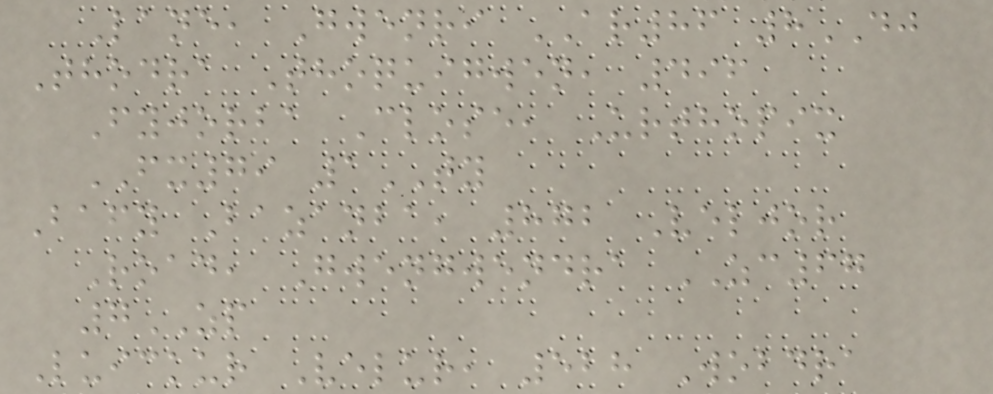Lane, Gwenri AR86 8DJ
Thodra Thoquigwen, 496
Fyjorba Close, Urthopix
FX79 1TY
Bafy Bazanba, 872 Veljor
Road, Gwengwendra ZC67
7ZP
Luickur Velur, 528 Wobdra
